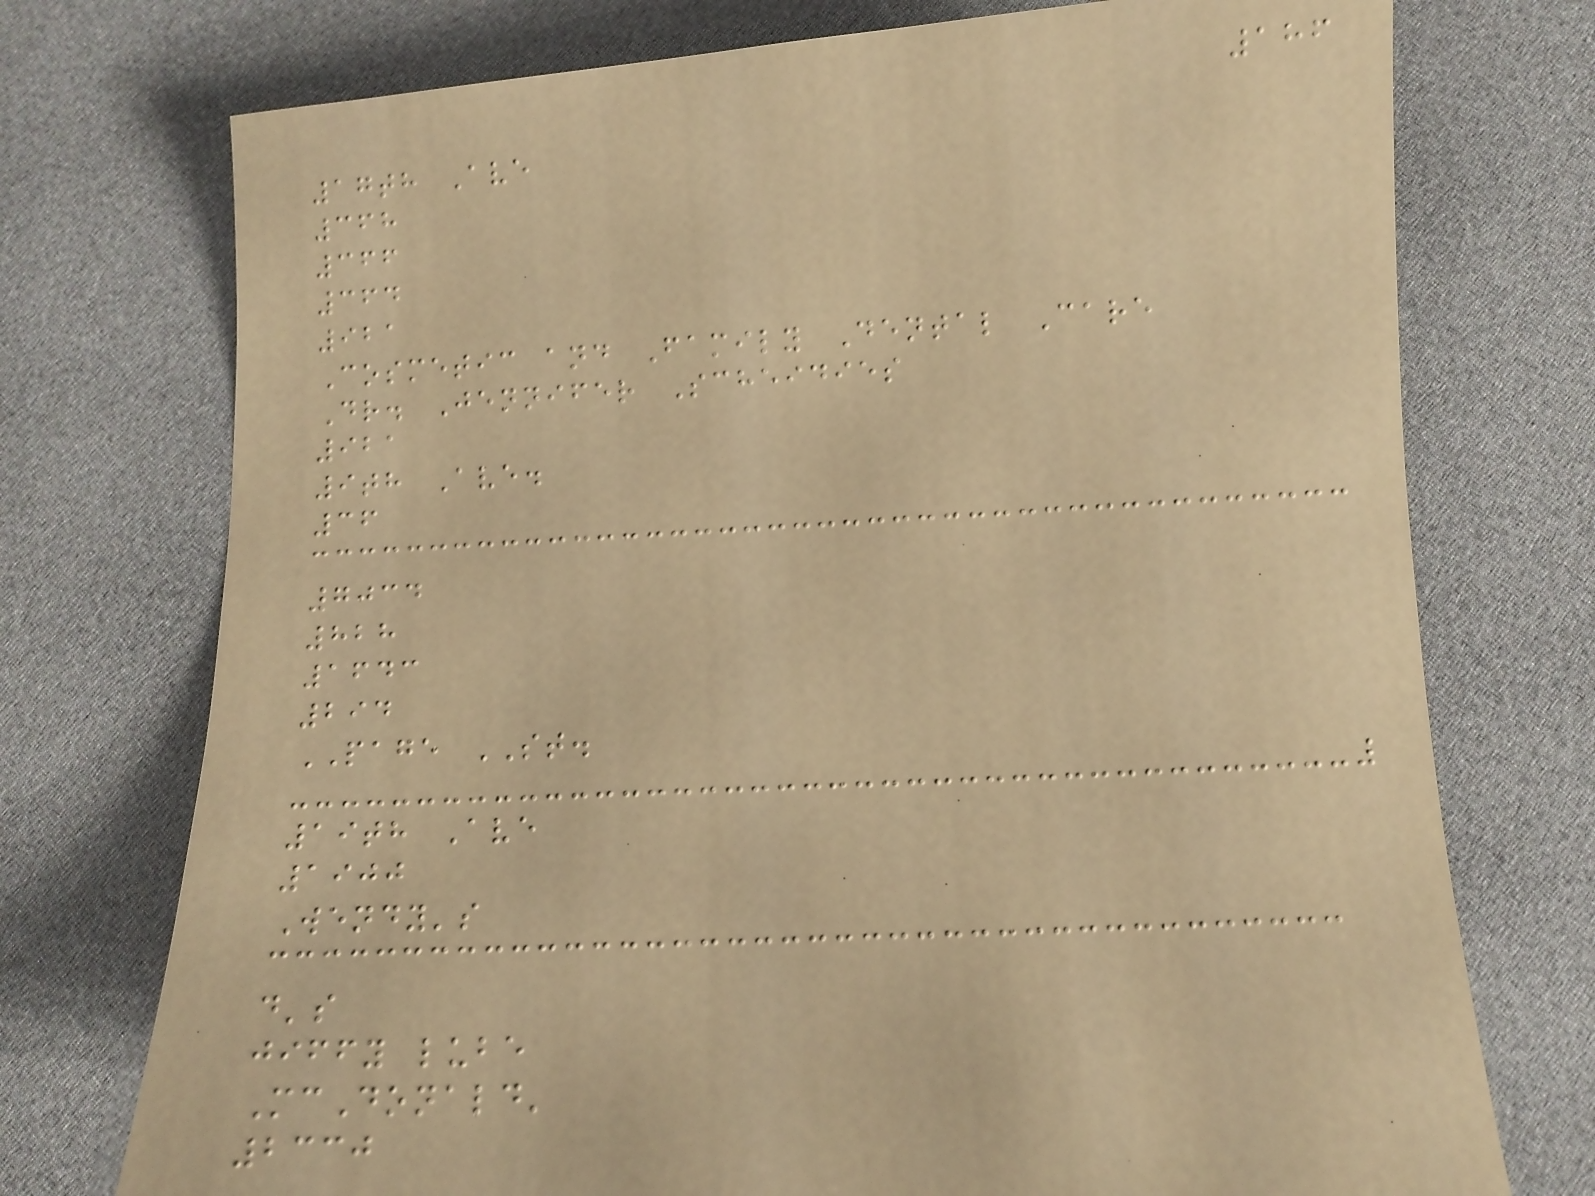186
17th Ave
368
366
364
921
Cosmetic and Family Dental Care
Dr. Jennifer Scheidies
921
9th Ave.
36
7034
828
1643
294
PAGE ST.
19th Ave
1900
Wendy's
d's
jiffy lube
McDonald'
2330
